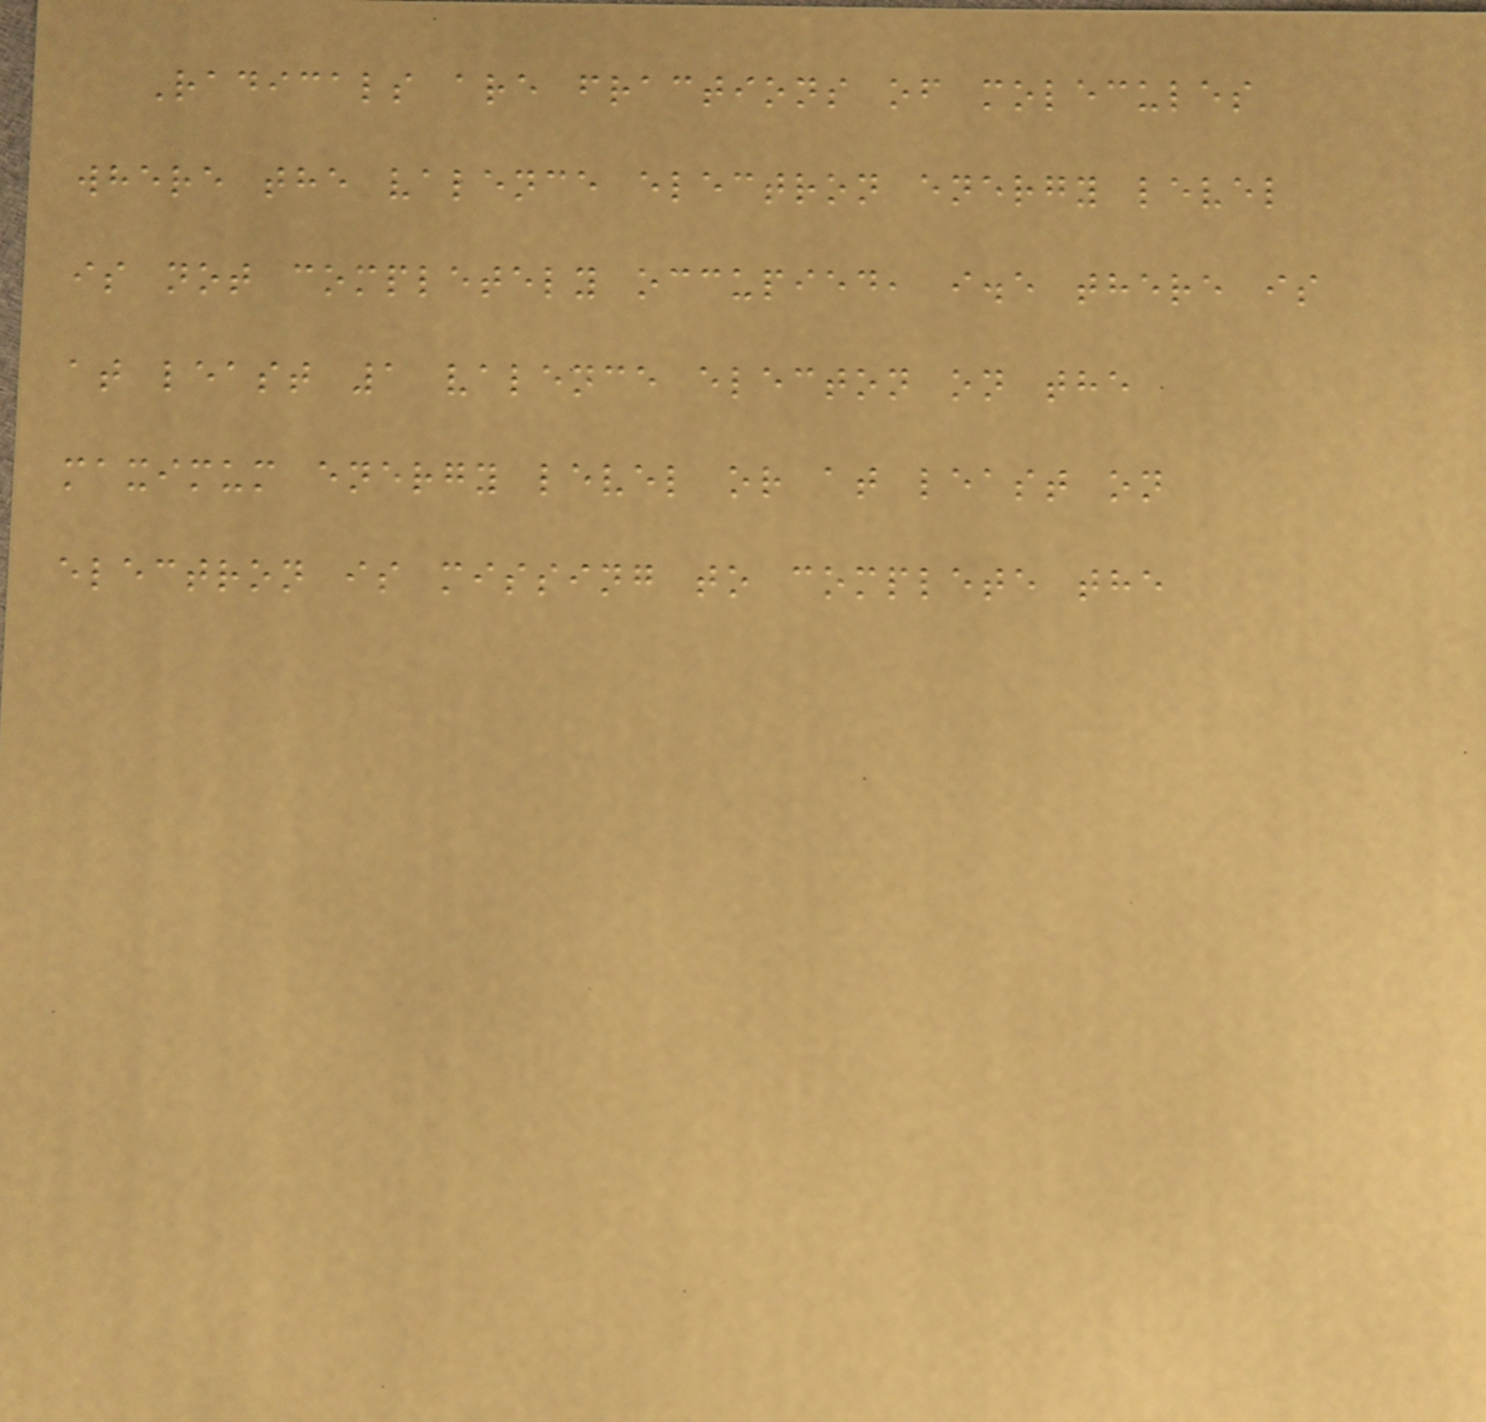Radicals are fractions of molecules
where the valence electron energy level
is not completely occupied, i.e there is
at least 1 valence electon on the
maximum energy level or at least on
electron is missing to complete the
